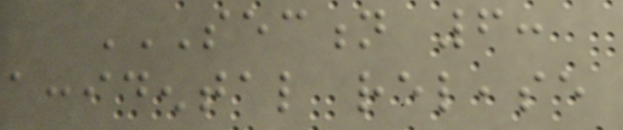SECTION 6:
ACCIDENTAL RELEASE
